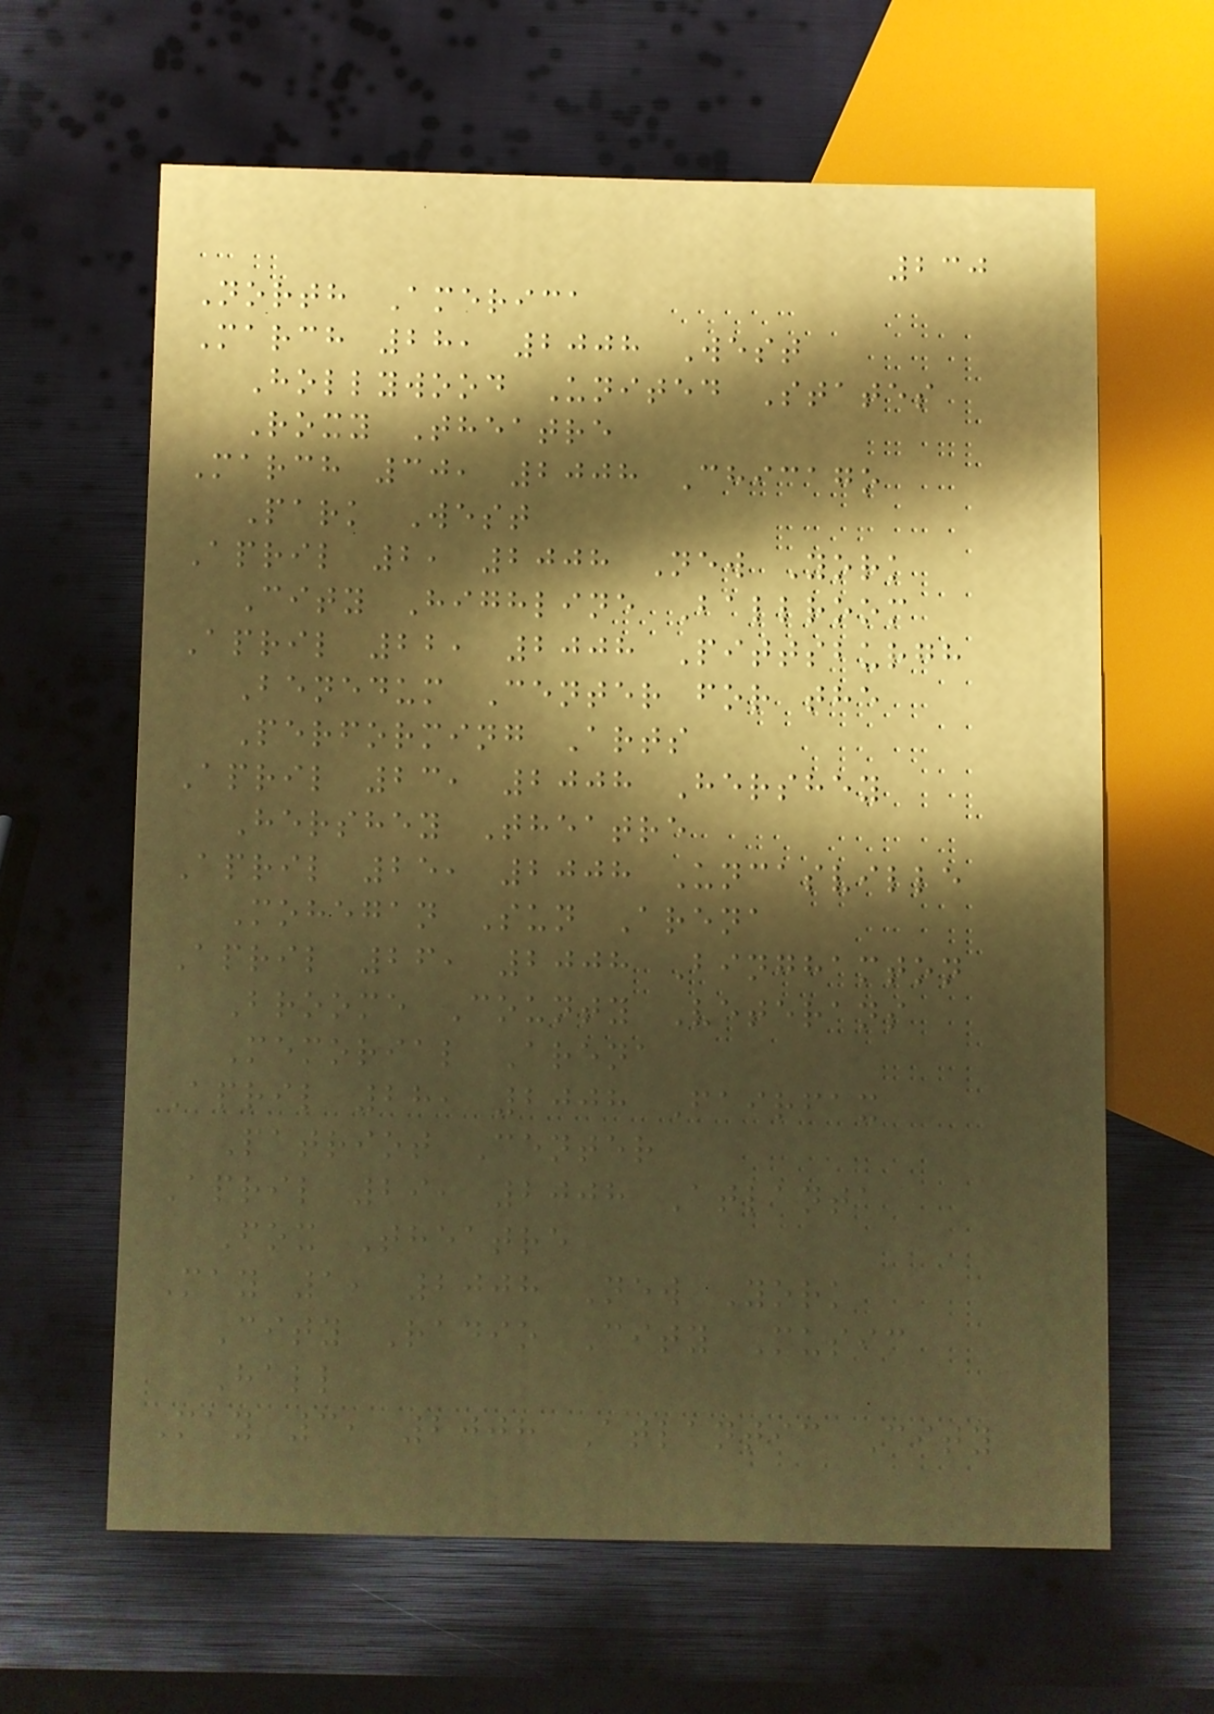230
North America
March 28, 2008 West
Hollywood United States
Roxy Theatre
March 30, 2008 Chicago
Park West
April 2, 2008 New York
City Highline Ballroom
April 22, 2008 Pittsburgh
Benedum Center for the
Performing Arts
April 23, 2008 Hershey
Hershey Theatre
April 25, 2008 Uncasville
Mohegan Sun Arena
April 26, 2008 Binghamton
Broome County Veterans
Memorial Arena
April 28, 2008 Fairfax
Patriot Center
April 29, 2008 Atlanta
Fox Theatre
May 1, 2008 New York
City Radio City Music
Hall
May 3, 2008 Atlantic City
